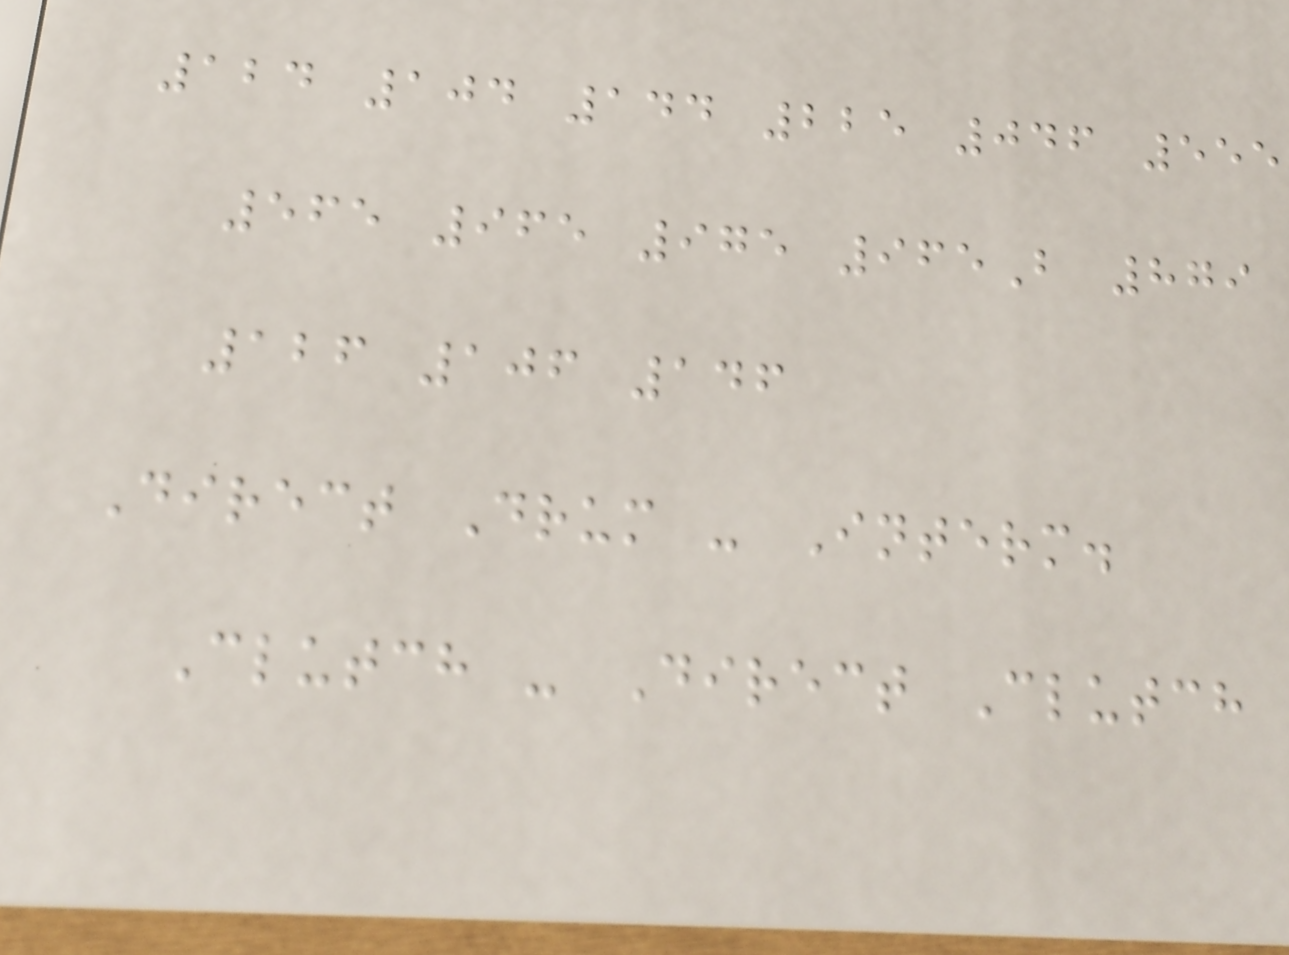124 104 144 225 046 555
565 965 975 965B 879
126 106 146
Direct Drum - Interm.
Clutch - Direct Clutch
